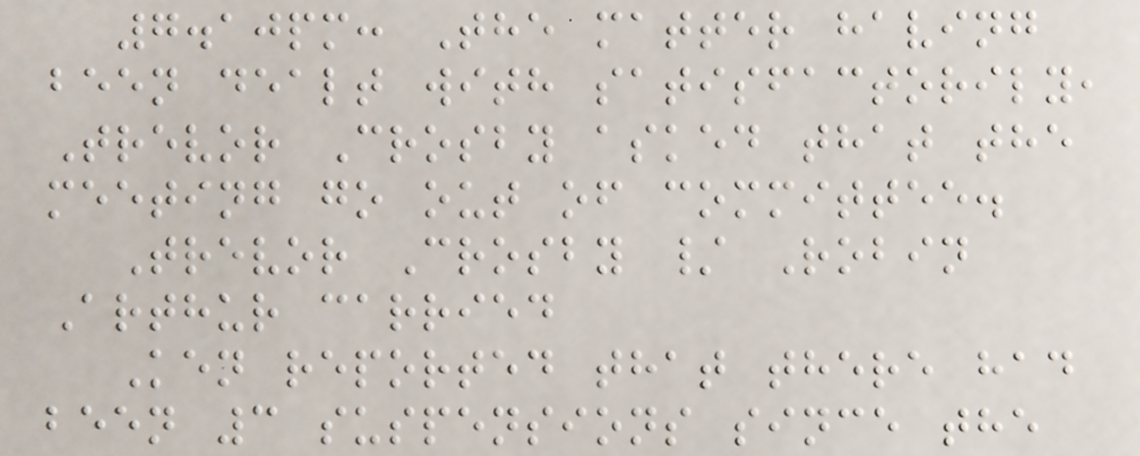7.10pm: The matter having
been dealt with satisfactorily,
Trevor Crosby asked that the
meeting go out of committee.
Trevor Crosby / Robin
Arthur carried
Ken reported that there had
been 3 suspensions since the
